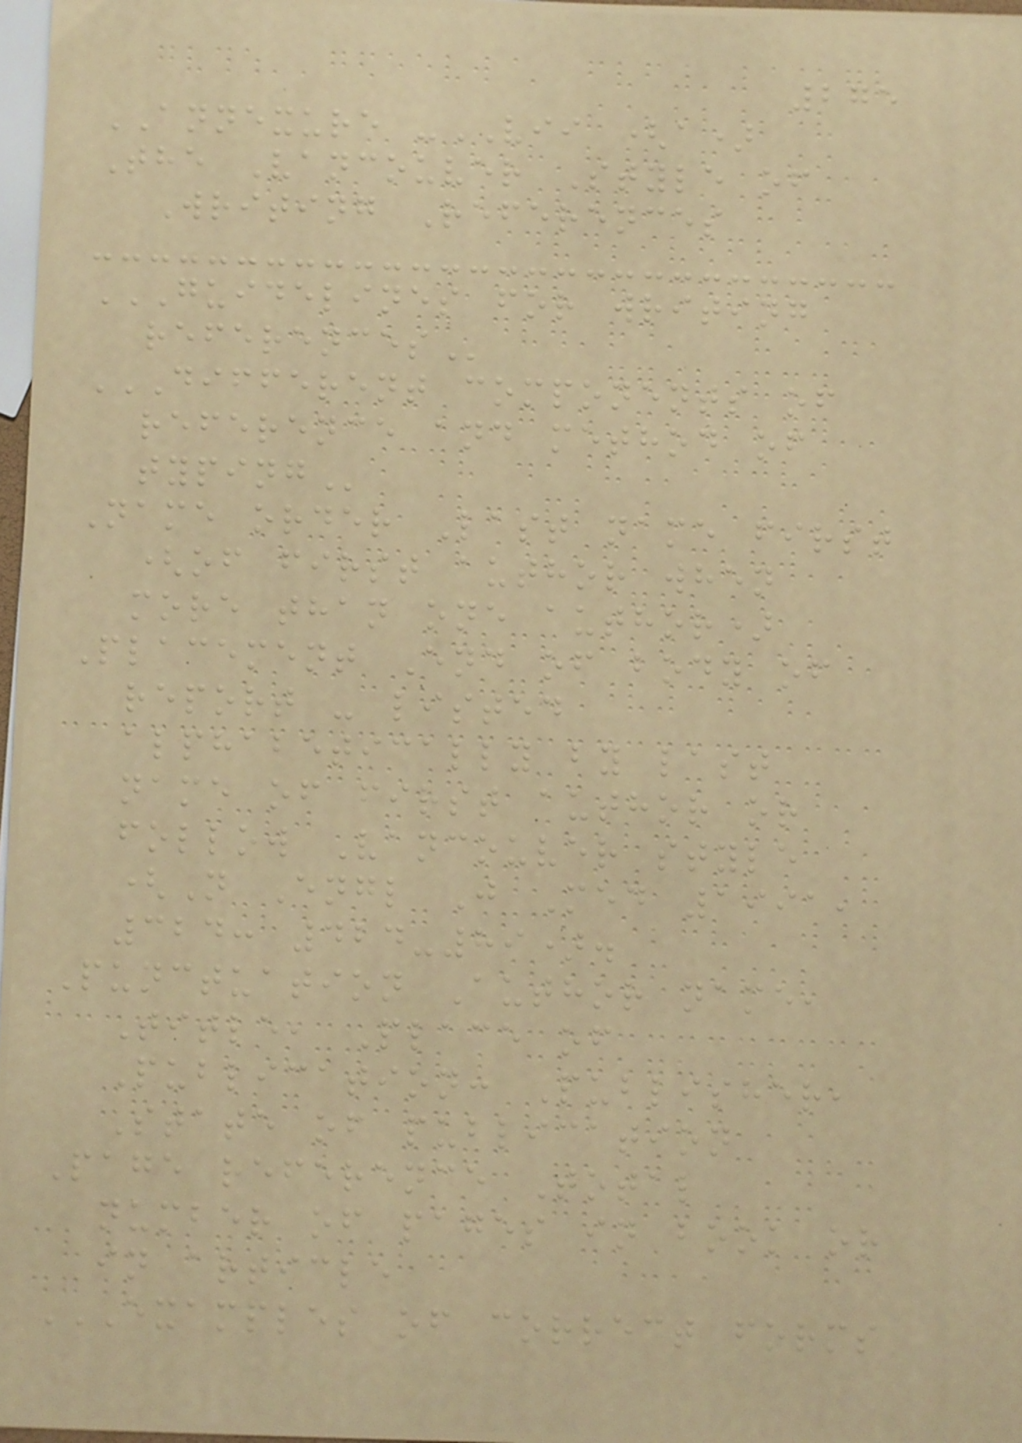275
ANNEXURE -VII (a)
The Vancouver Style of
Writing References
GUIDELINES FOR WRITING
REFERENCES
DIFFERENT COMPONENTS OF
REFERENCE AND METHOD OF
TYPING
Name order Last name first
(of first author when
more than one author)
Placement End of body of
report - listed
alphabetically by last
name of first author or
follow Vancouver style
(N Engl J Med 1991,
324: 424-89).
Punctuation Author name,
Title, Place of
Publication: Publisher,
State of publication
Page reference Total
number of pages in book or
in article
EXAMPLES OF CORRECT FORMS
